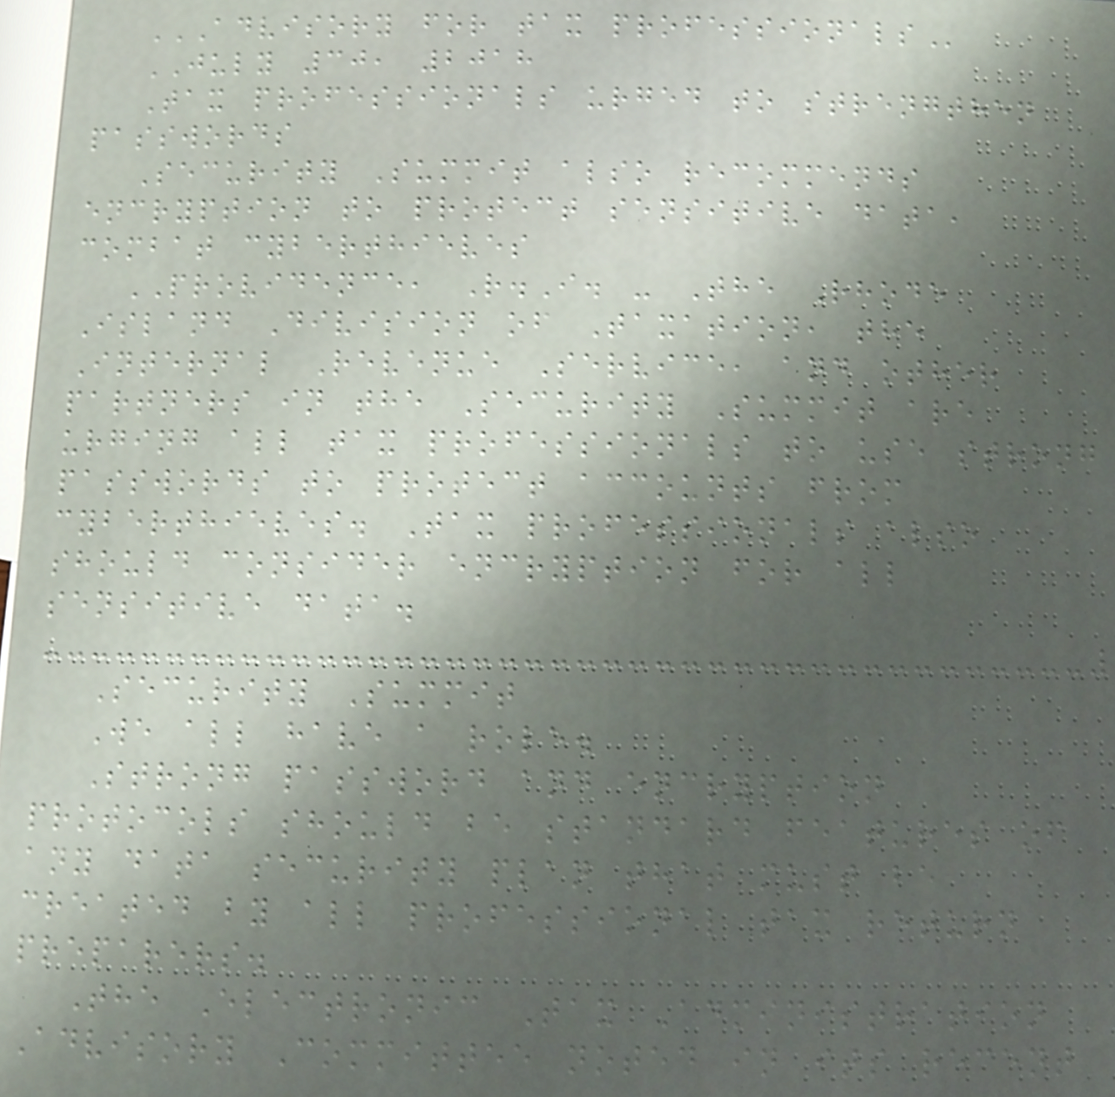ADVISORY FOR TAX PROFESSIONALS
JULY 30, 2018
Tax professionals urged to strengthen
passwords
Security Summit also recommends
encryption to protect sensitive data,
combat cyberthieves
PROVIDENCE, R.I. - The Rhode
Island Division of Taxation, the
Internal Revenue Service, and other
partners in the Security Summit are
urging all tax professionals to use strong
passwords to protect accounts from
cyberthieves. Tax professionals also
should consider encryption for all
sensitive data.
Security Summit
We all have a role.
Strong password and encryption
protocols should be standard features of
any data security plan that must be
created by all professional tax return
preparers.
The Electronic Tax Administration
Advisory Committee noted in its recent
